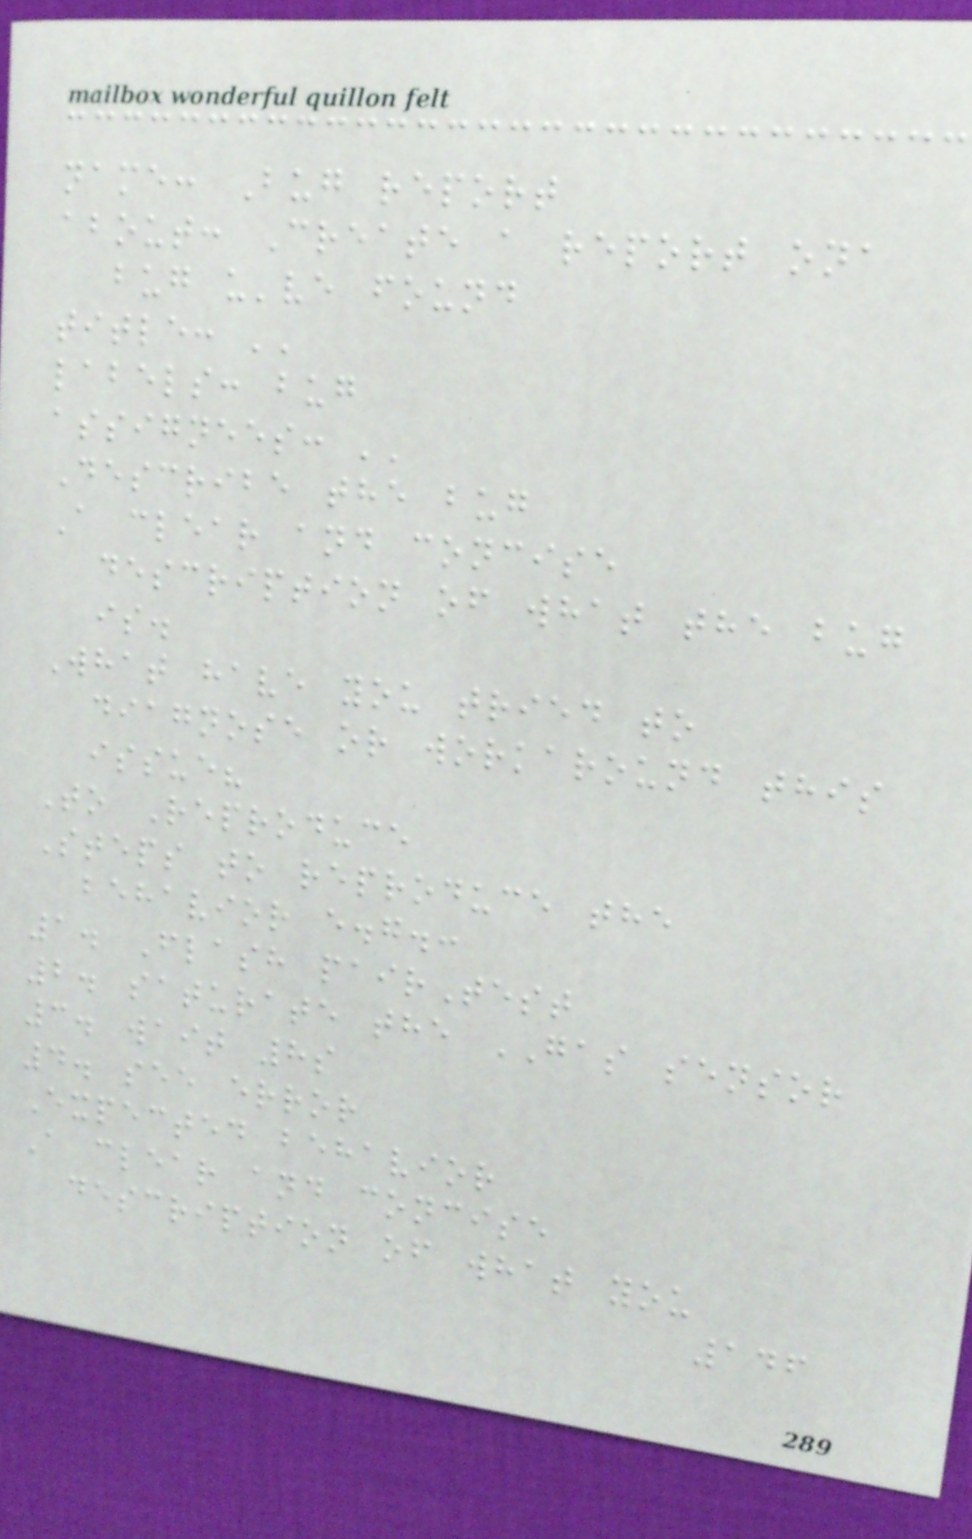name: Bug report
about: Create a report ona
bug u've found
title: ''
labels: bug
assignees: ''
Describe the bug
A clear and concise
description of what the bug
is.
What have you tried to
diagnose or workaround this
issue?
To Reproduce
Steps to reproduce the
behavior e.g.:
1. Flash pairTest
2. saturate the GAS sensor
3. wait 8s
4. see error
Expected behavior
A clear and concise
description of what you
146
